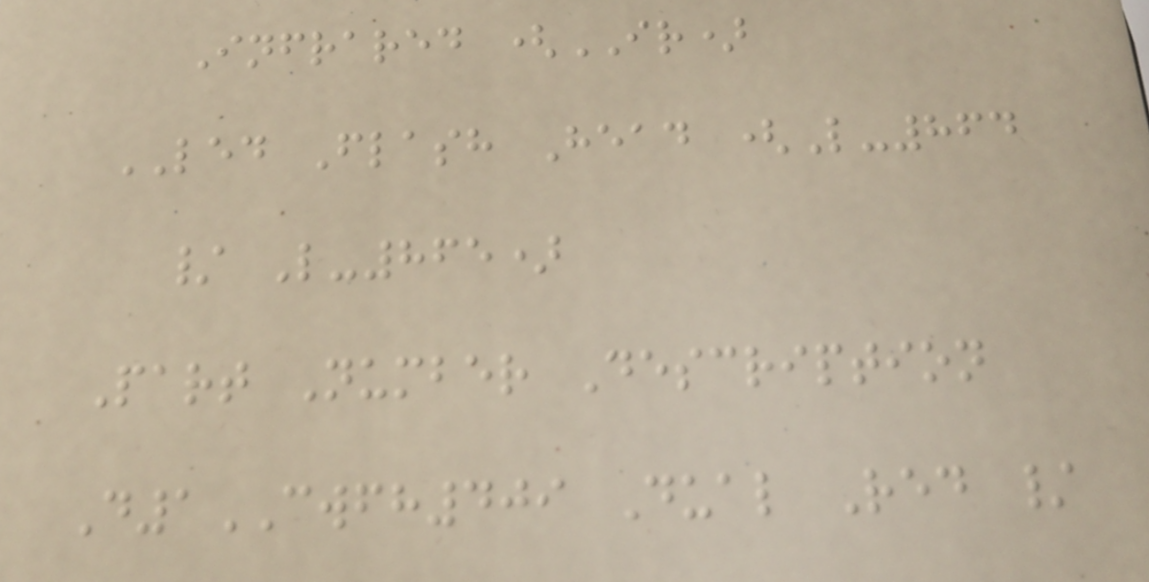Infrared (IR)
LED Flash Head (L-864
/ L-865)
Part Number Description
D1CWFH409 Dual Red /
